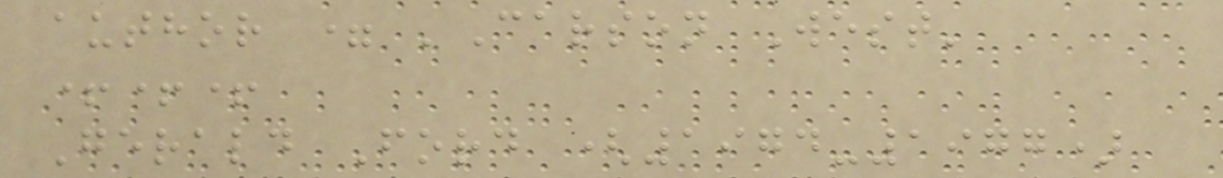author = 'Carson West'
+++
Gerald Ford (1974-1977)
